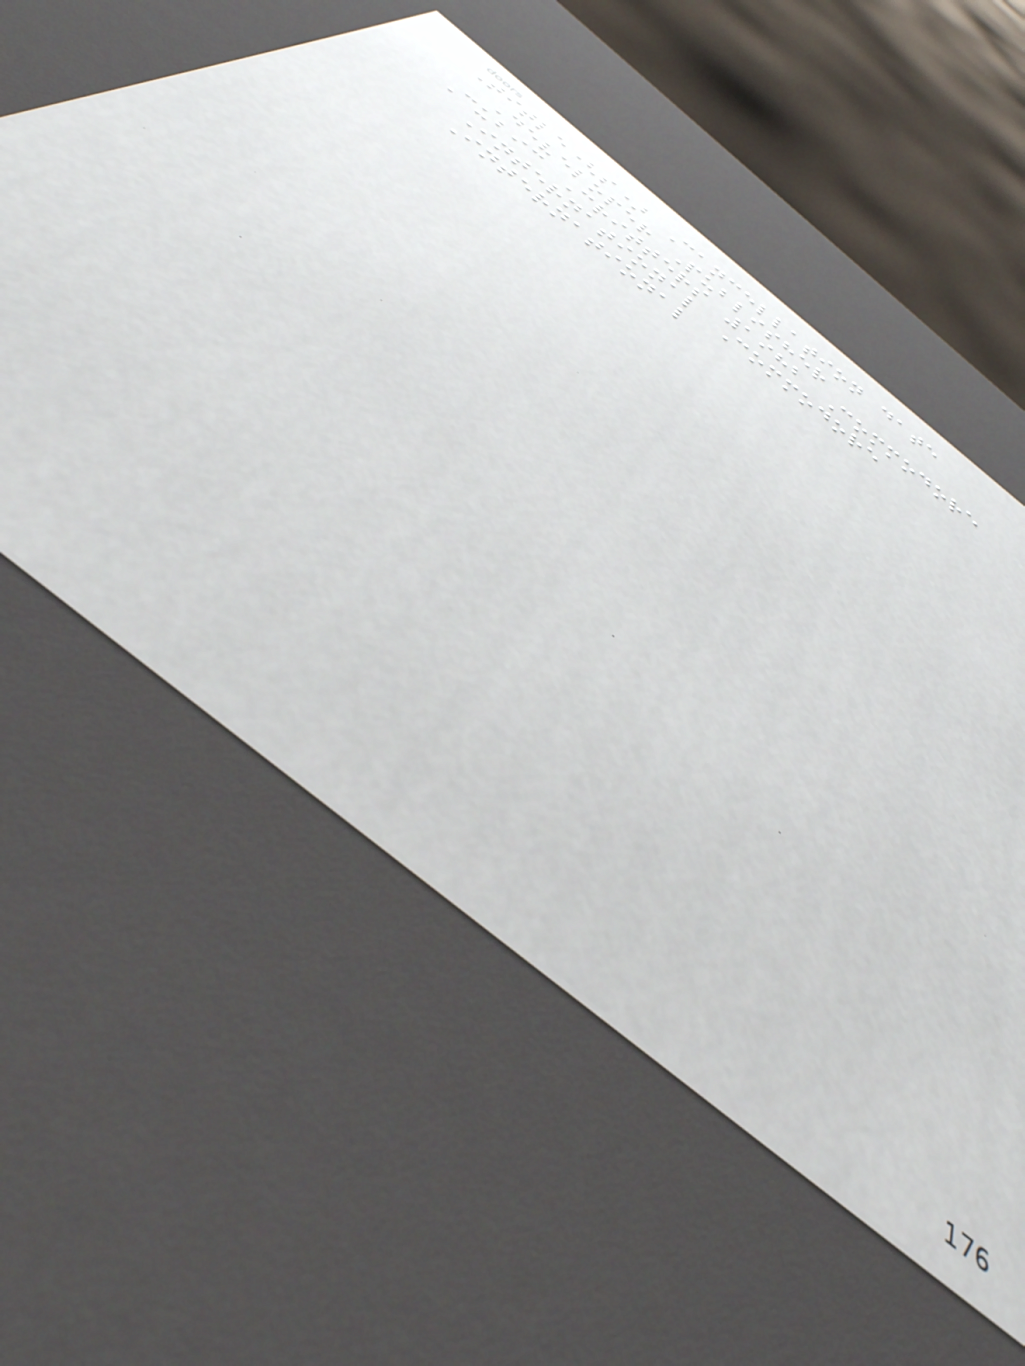Title(s) Cancellation date
Developer Publisher
Cubic Critters 1982 Commodore
International Commodore
International
